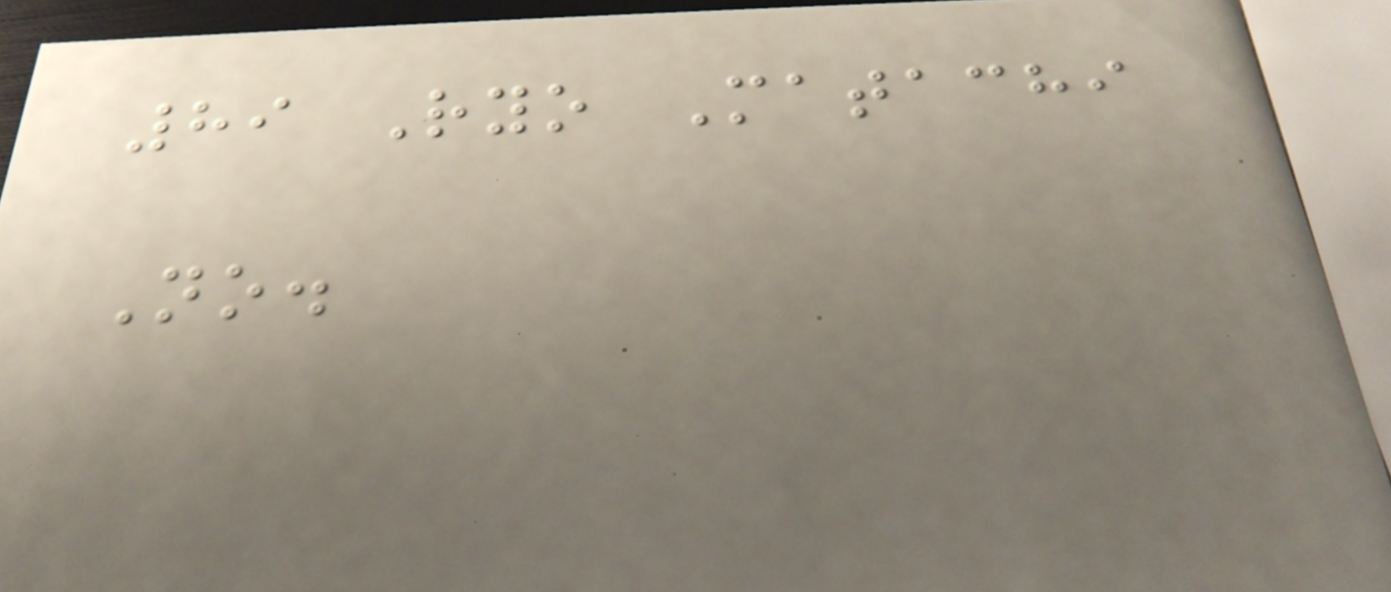89 Ryo Matachi
No.
